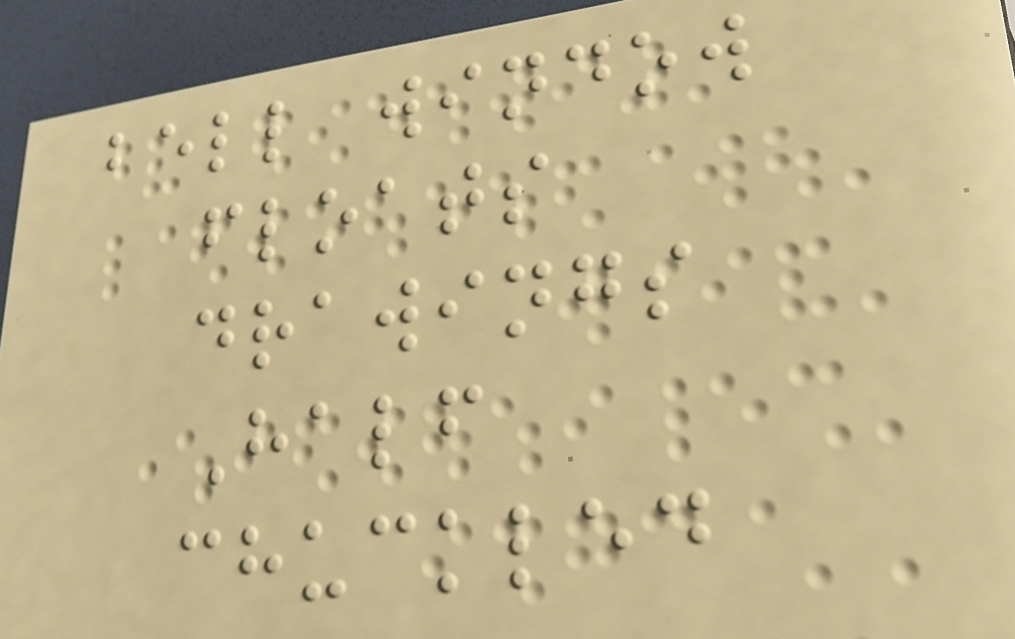bell window
floats
drawings
Half
chuckled
